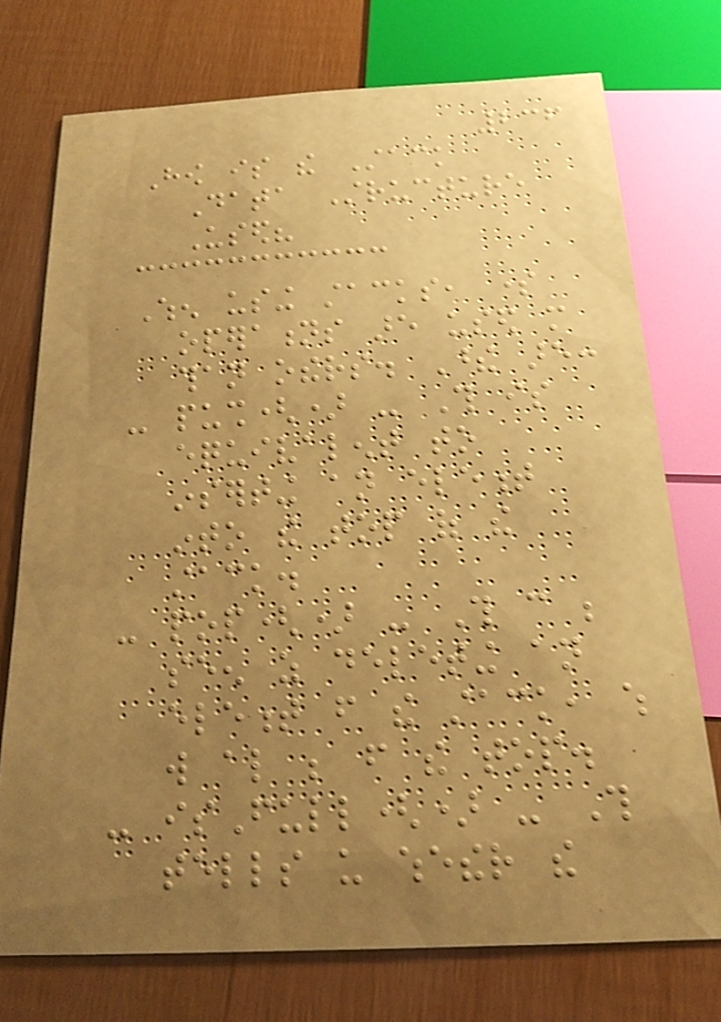236
How is the Stack
Data Structure
Used?
When using stacks, some
operations are used more
than others. These are:
- push() - This is
equivalent to
inserting an element
into the top of the
stack.
- pop() - This can be
seen as deleting an
element from the stack, which
will also be from the top.
- isFull() - This
tells us whether the
